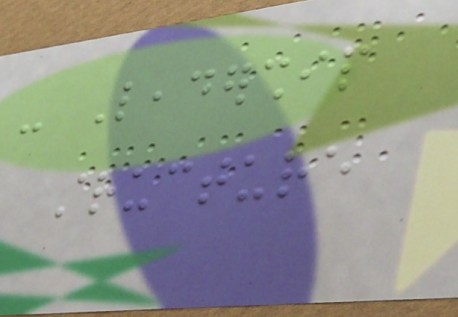- Leadership
structure
